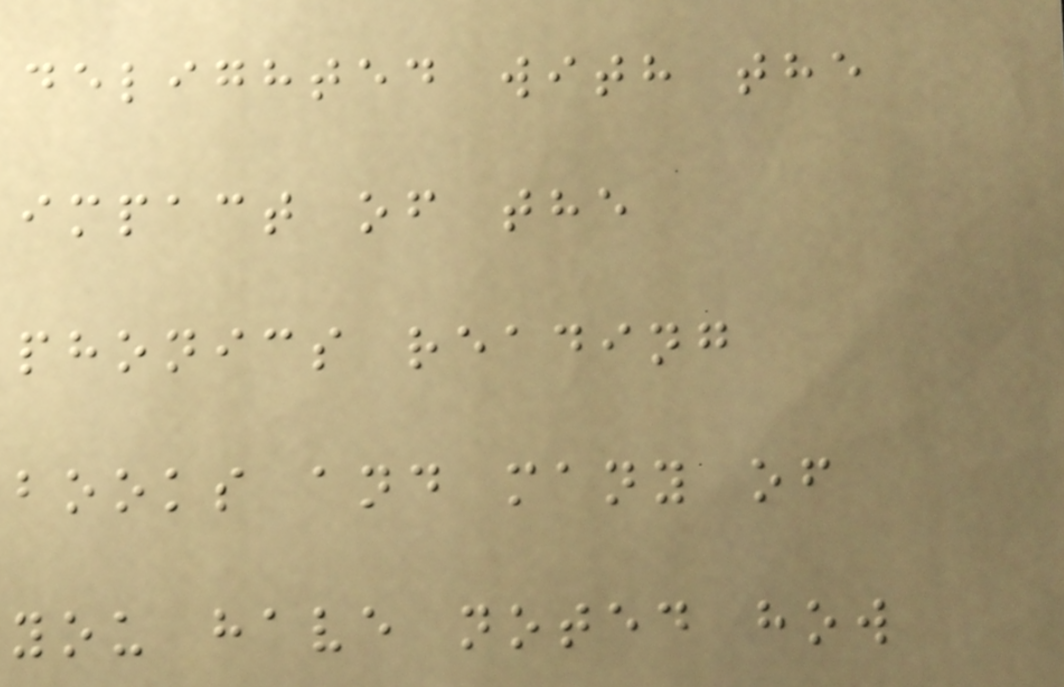delighted with the
impact of the
phonics reading
books and many of
you have noted how
